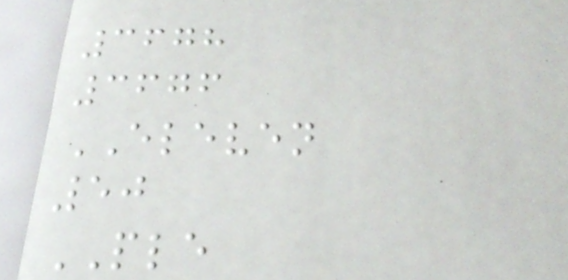3678
3676
ELEVEN
50
PLE
